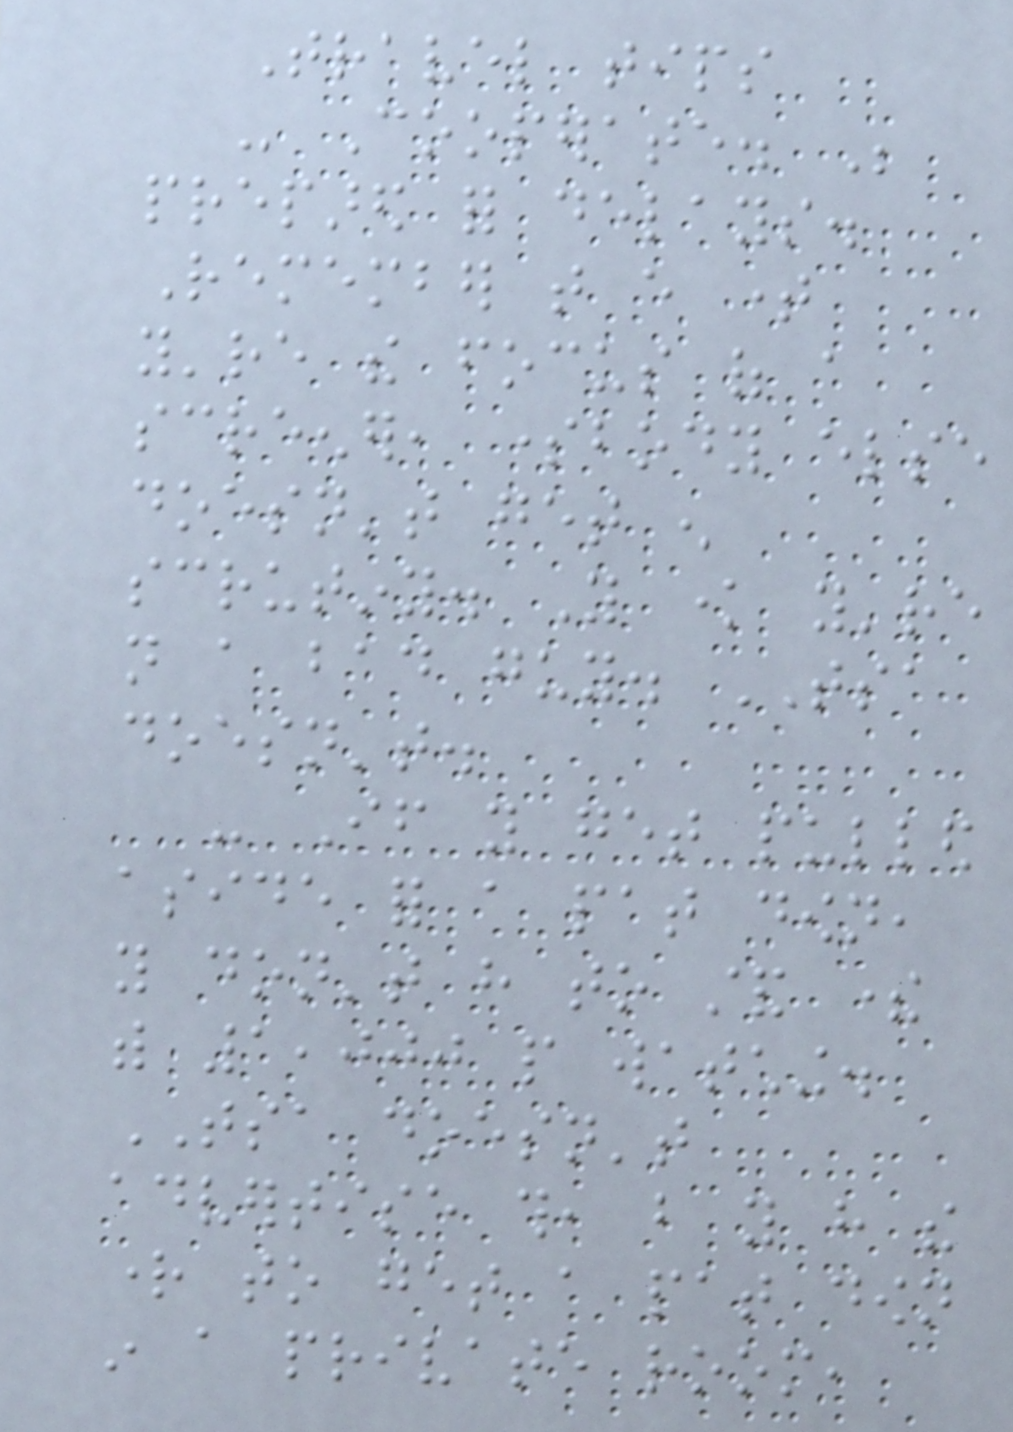Travel tips
- Cooperate. Be
prepared for delays.
Remember that every time
you're the focus of a
screener, somebody else
doesn't get enough
scrutiny. You know you're
not a bad guy. TSA
doesn't.
- If you get pulled
aside for a pat down,
you don't have to stand there
with 1,000 people watching.
TSA doesn't
advertise this, but you have the
right to get a pat down
in a private room,
